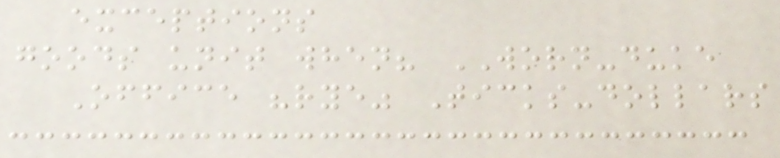exceptions
goods unit when? WORN-duke
Office "rye" Ticks-dollars
